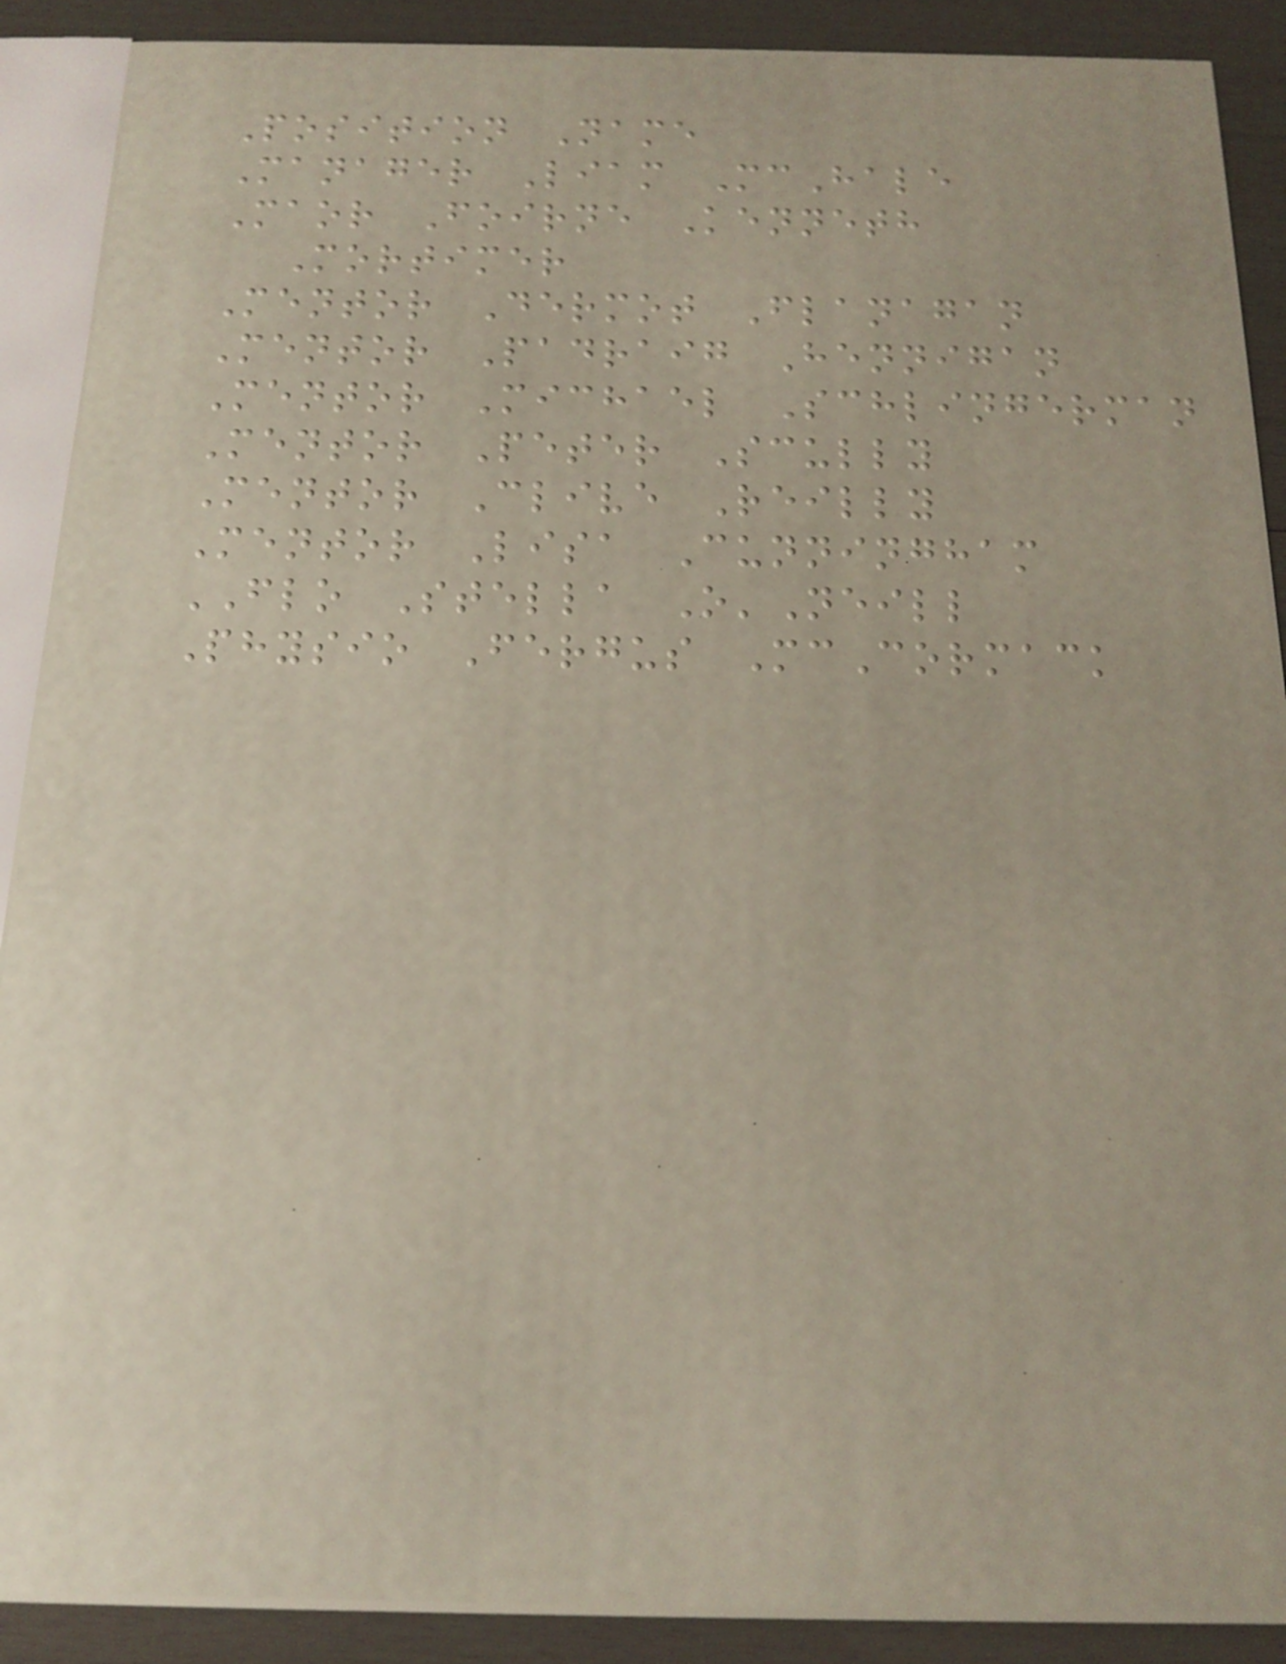Position Name
Manager Liam McHale
Maor Foirne Kenneth
Mortimer
Mentor Dermot Flanagan
Mentor Padraig Hennigan
Mentor Michael Schlingerman
Mentor Peter Scully
Mentor Clive Reilly
Mentor Lisa Cunningham
FLO Stella O'Neill
Physio Fergus McCormack
